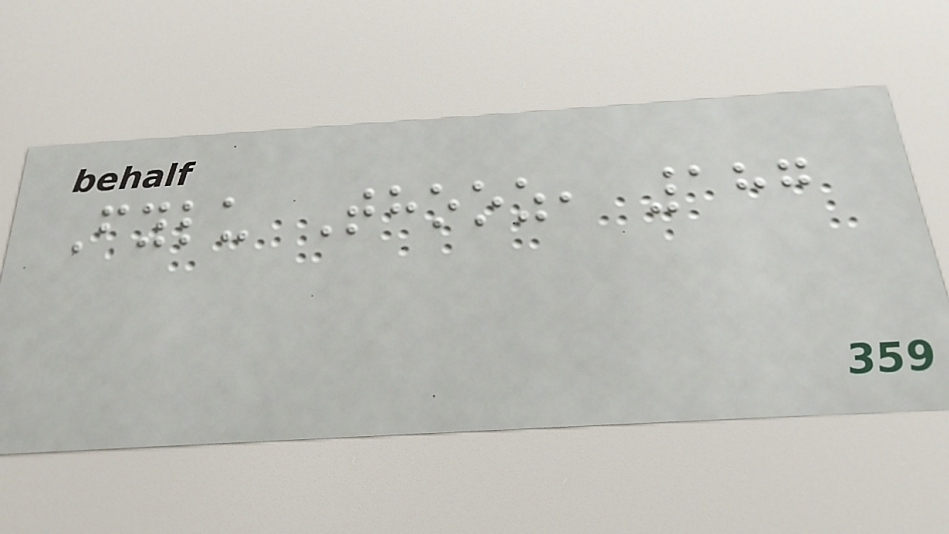Fylu Thooz, 187
